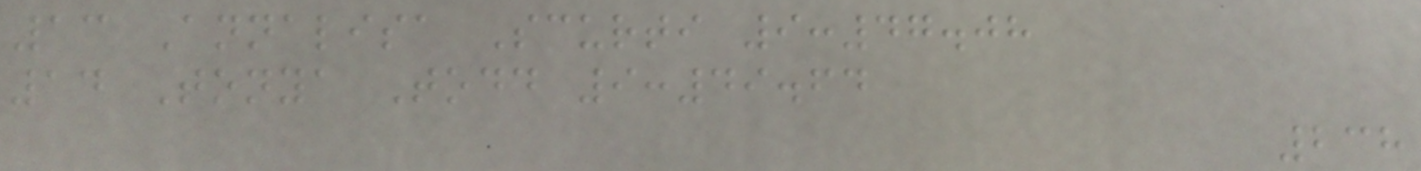13 Annalisa Scurti 9:47.08
14 Tonya Todd 9:49.64
238
